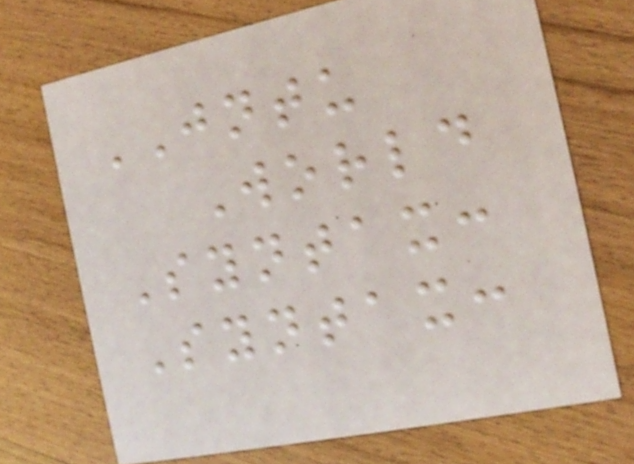JNTU
World
Syntax:
Syntax:
